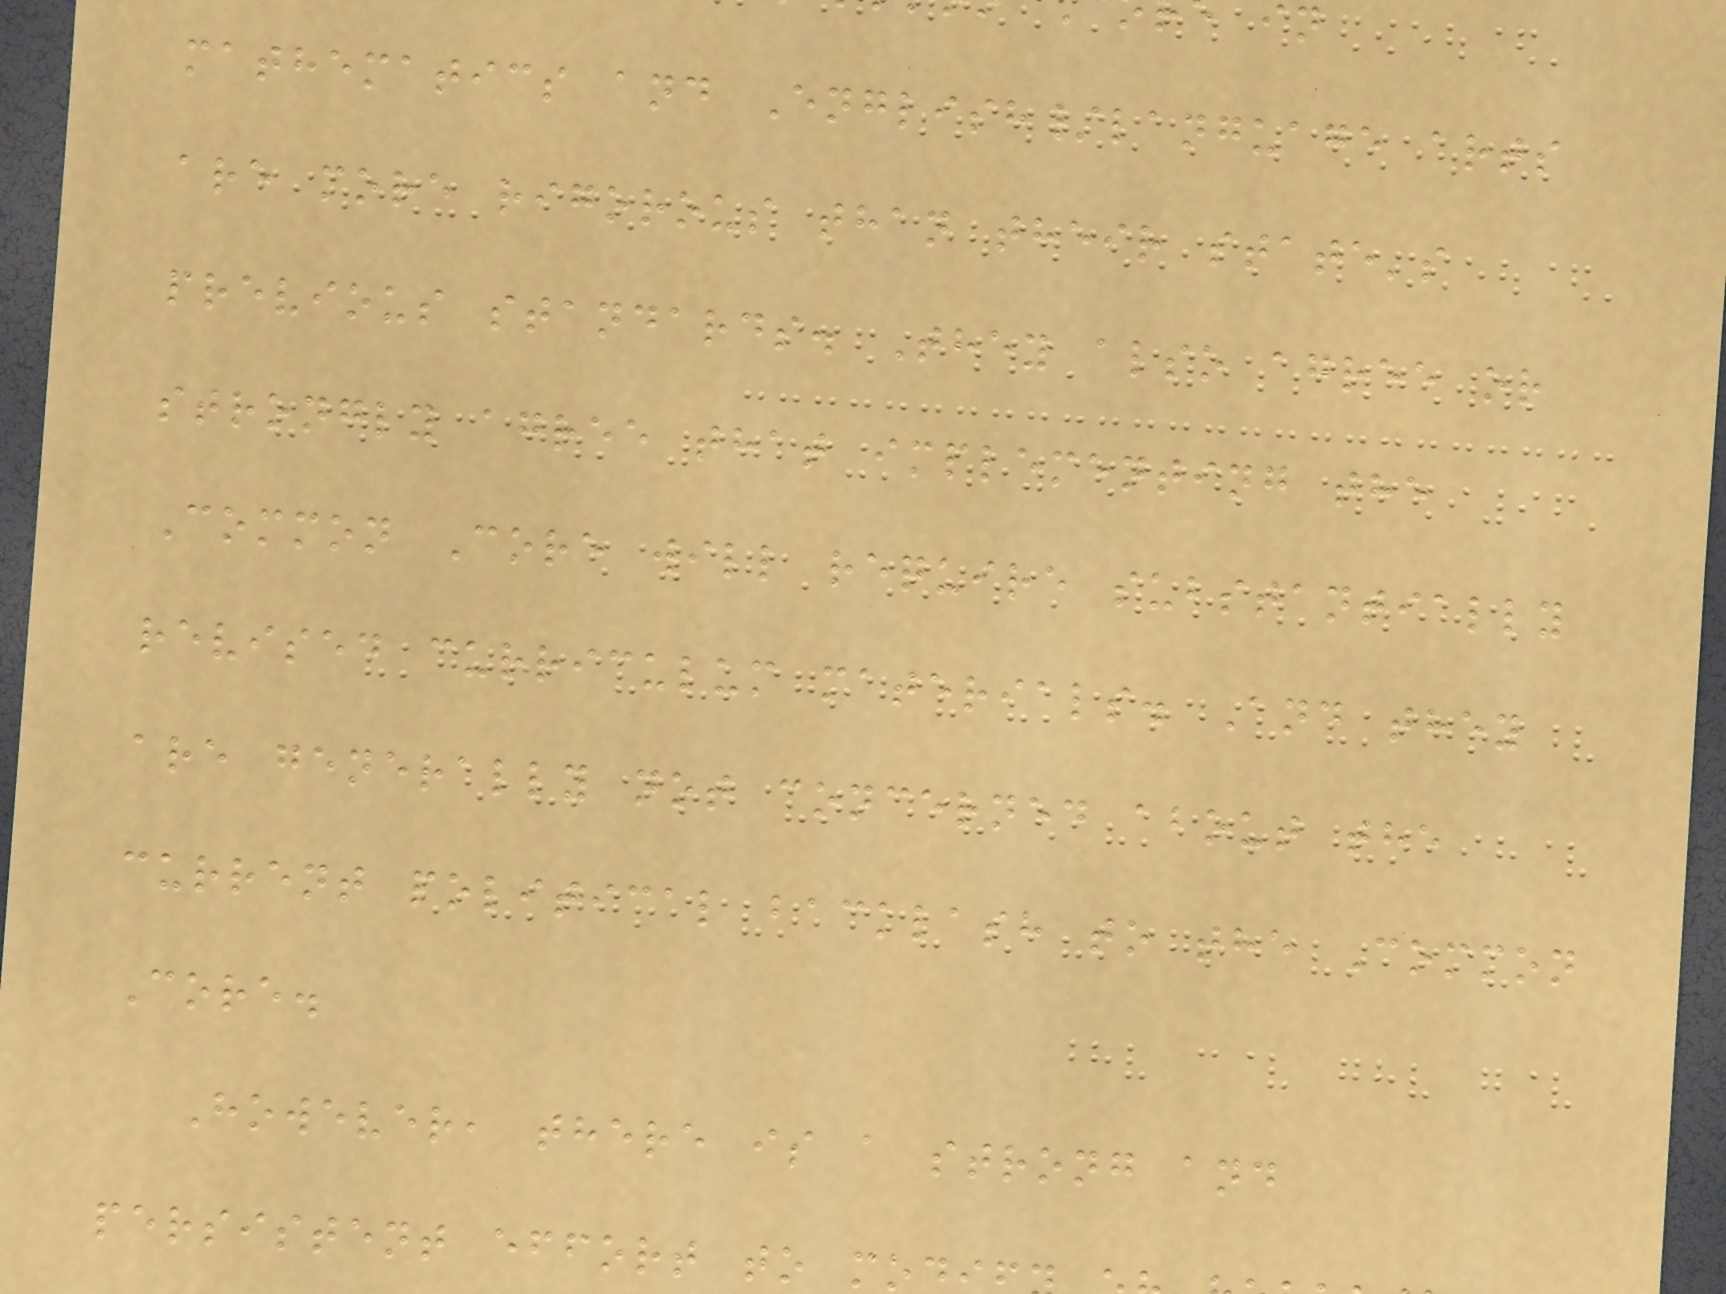mathematics and English/language arts
are more rigorous than their state's
previous standards. They also agree or
strongly agree that implementing the
Common Core will require substantially
revised curriculum materials. And they
are generally not concerned about the
current political backlash to the Common
Core.
However, there is a strong and
persistent effort to mo
